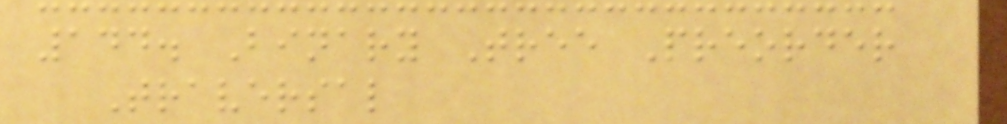144. Binary Tree Preorder
Traversal
